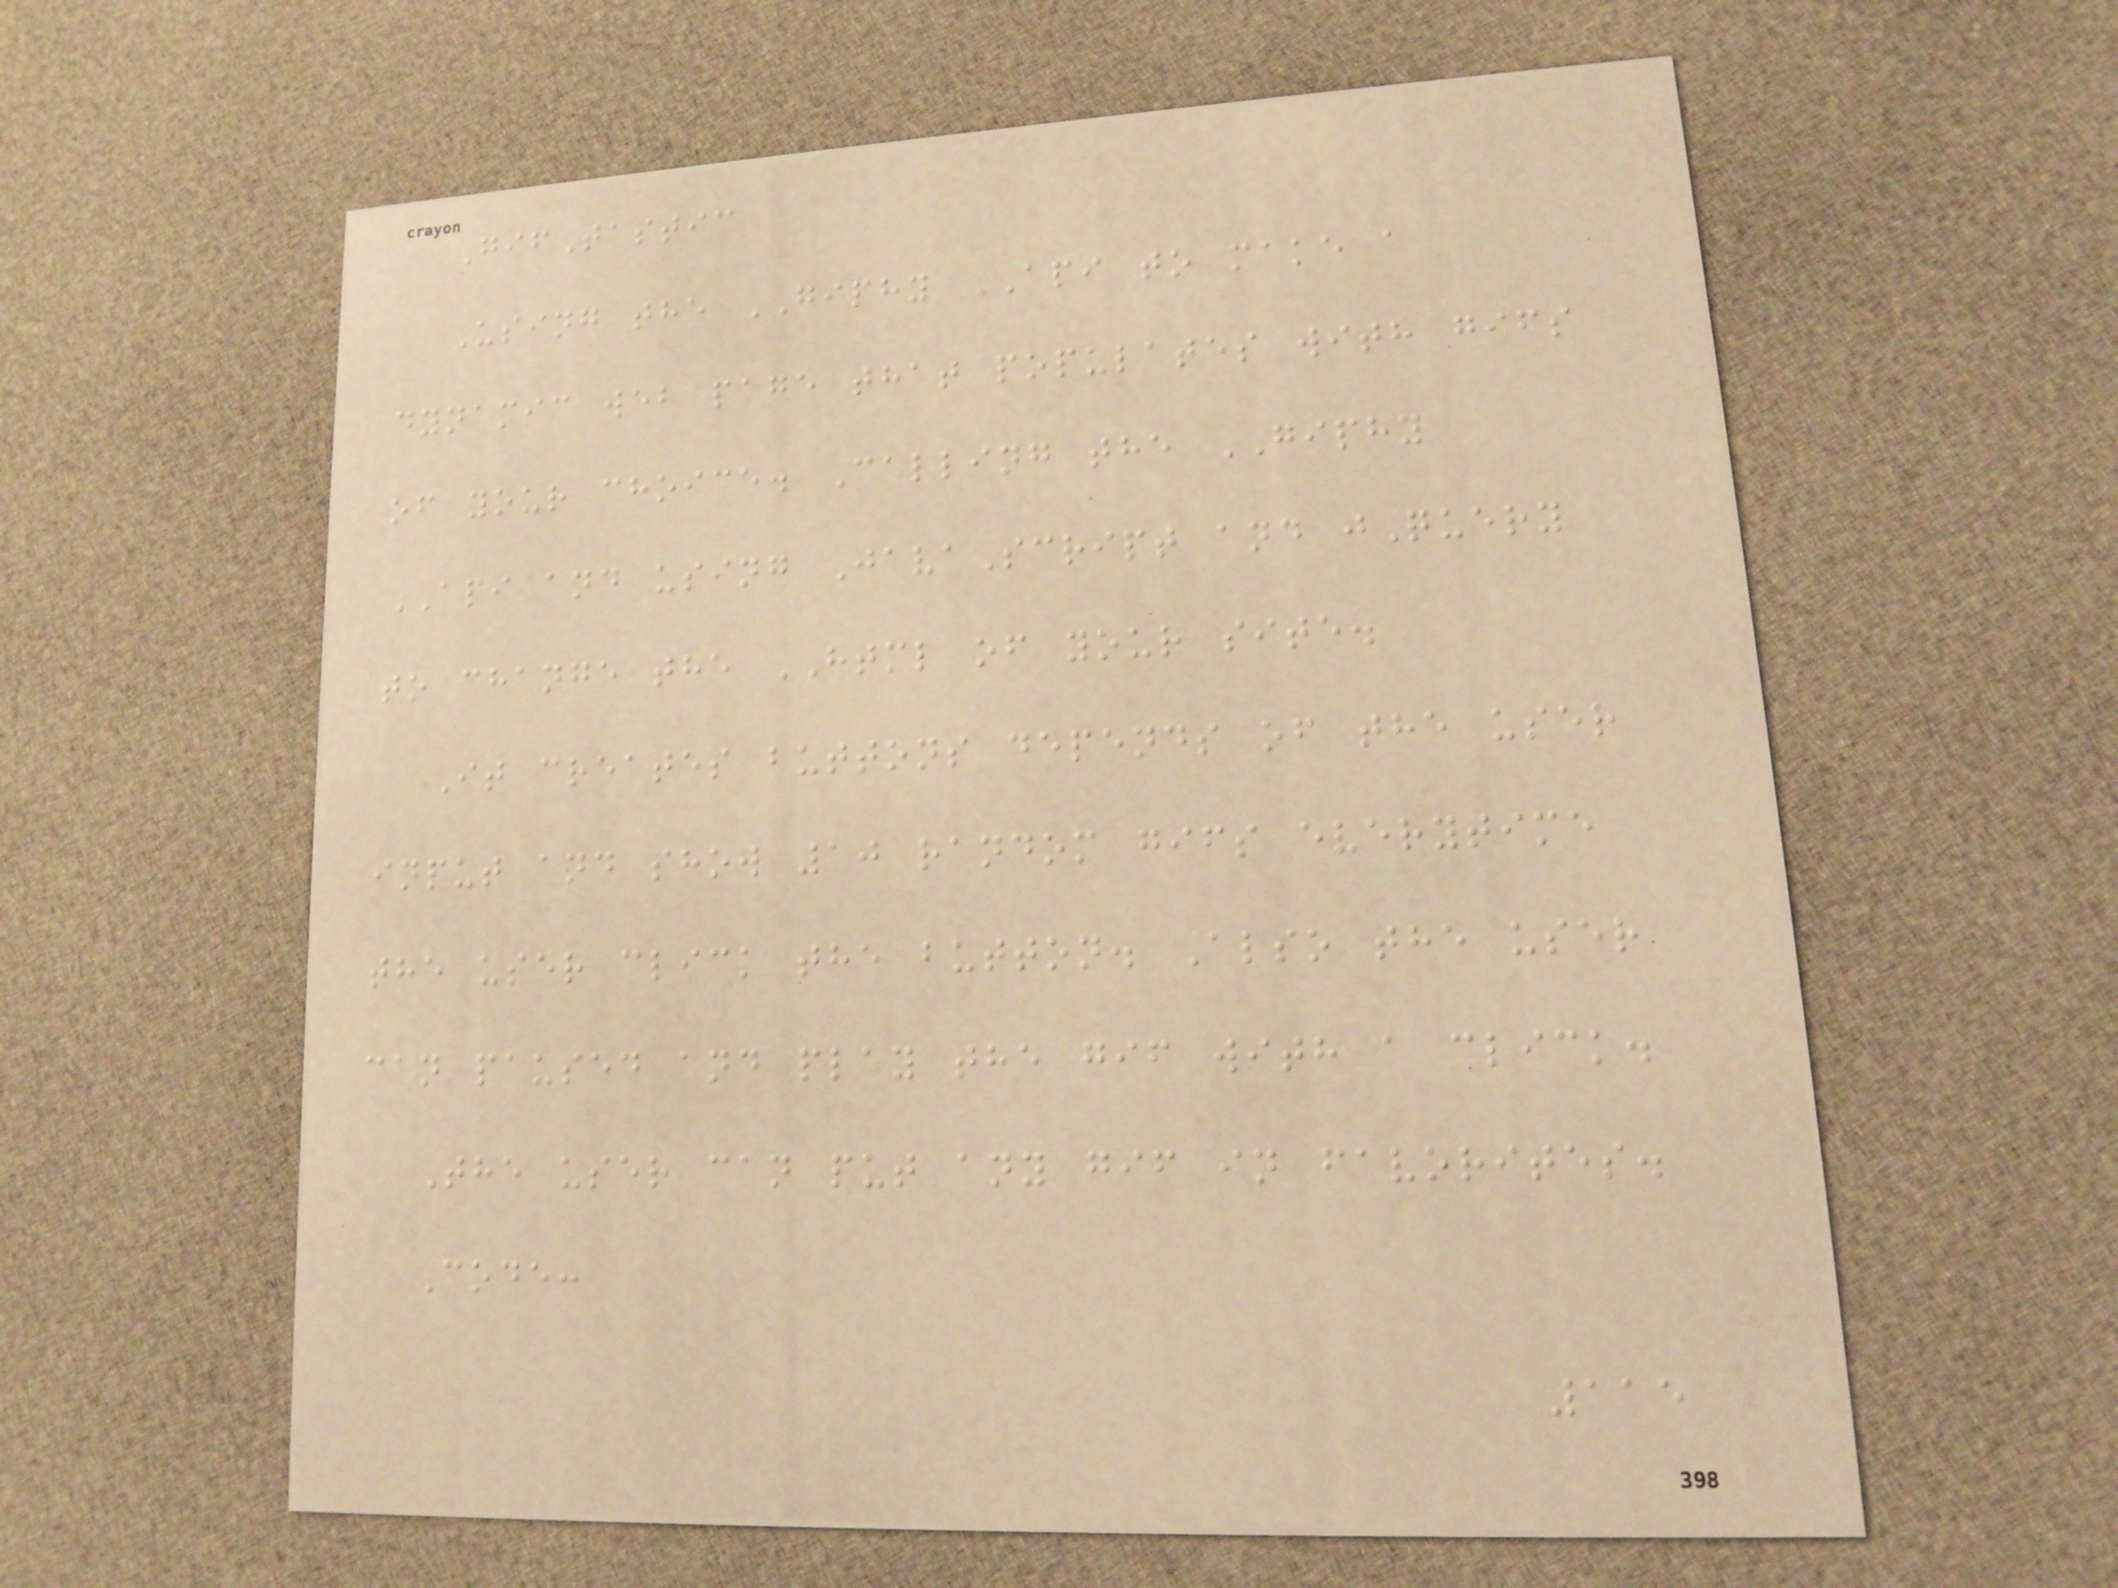GifTastic
Using the GIPHY API to make a
dynamic web page that populates with gifs
of your choice. Calling the GIPHY
API and using JavaScript and jQuery
to change the HTML of your site.
It creates buttons depends of the user
input and show 10 random gifs everytime
the user click the button. Also the user
can paused and play the gif with a click.
The user can put any gif in favorites.
Code:
115
